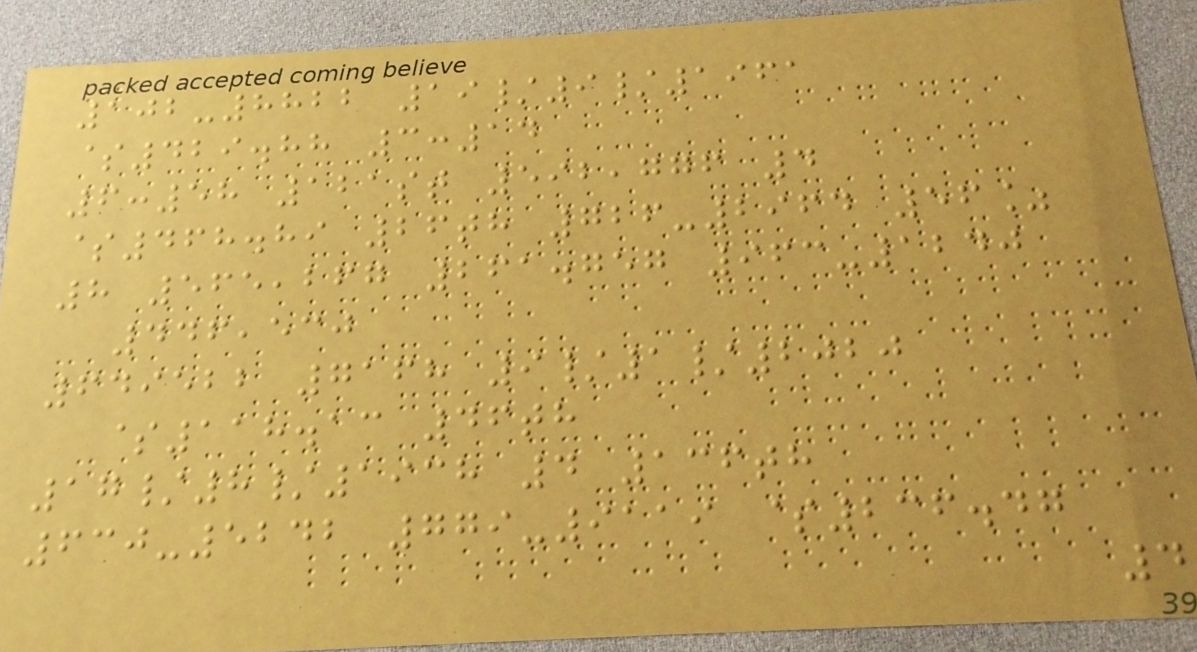102-8822 19/9/1961
$429.88 3:14
6:58 121st 592,776 4
$468.89 26th 726-2964 56%
8 565,267 261.757 963-1240
446,530
649522 7168 9/1/2020
$118.13 46th
17/8/1938 4 136th
630-5242 779-9119 $236.47
4
